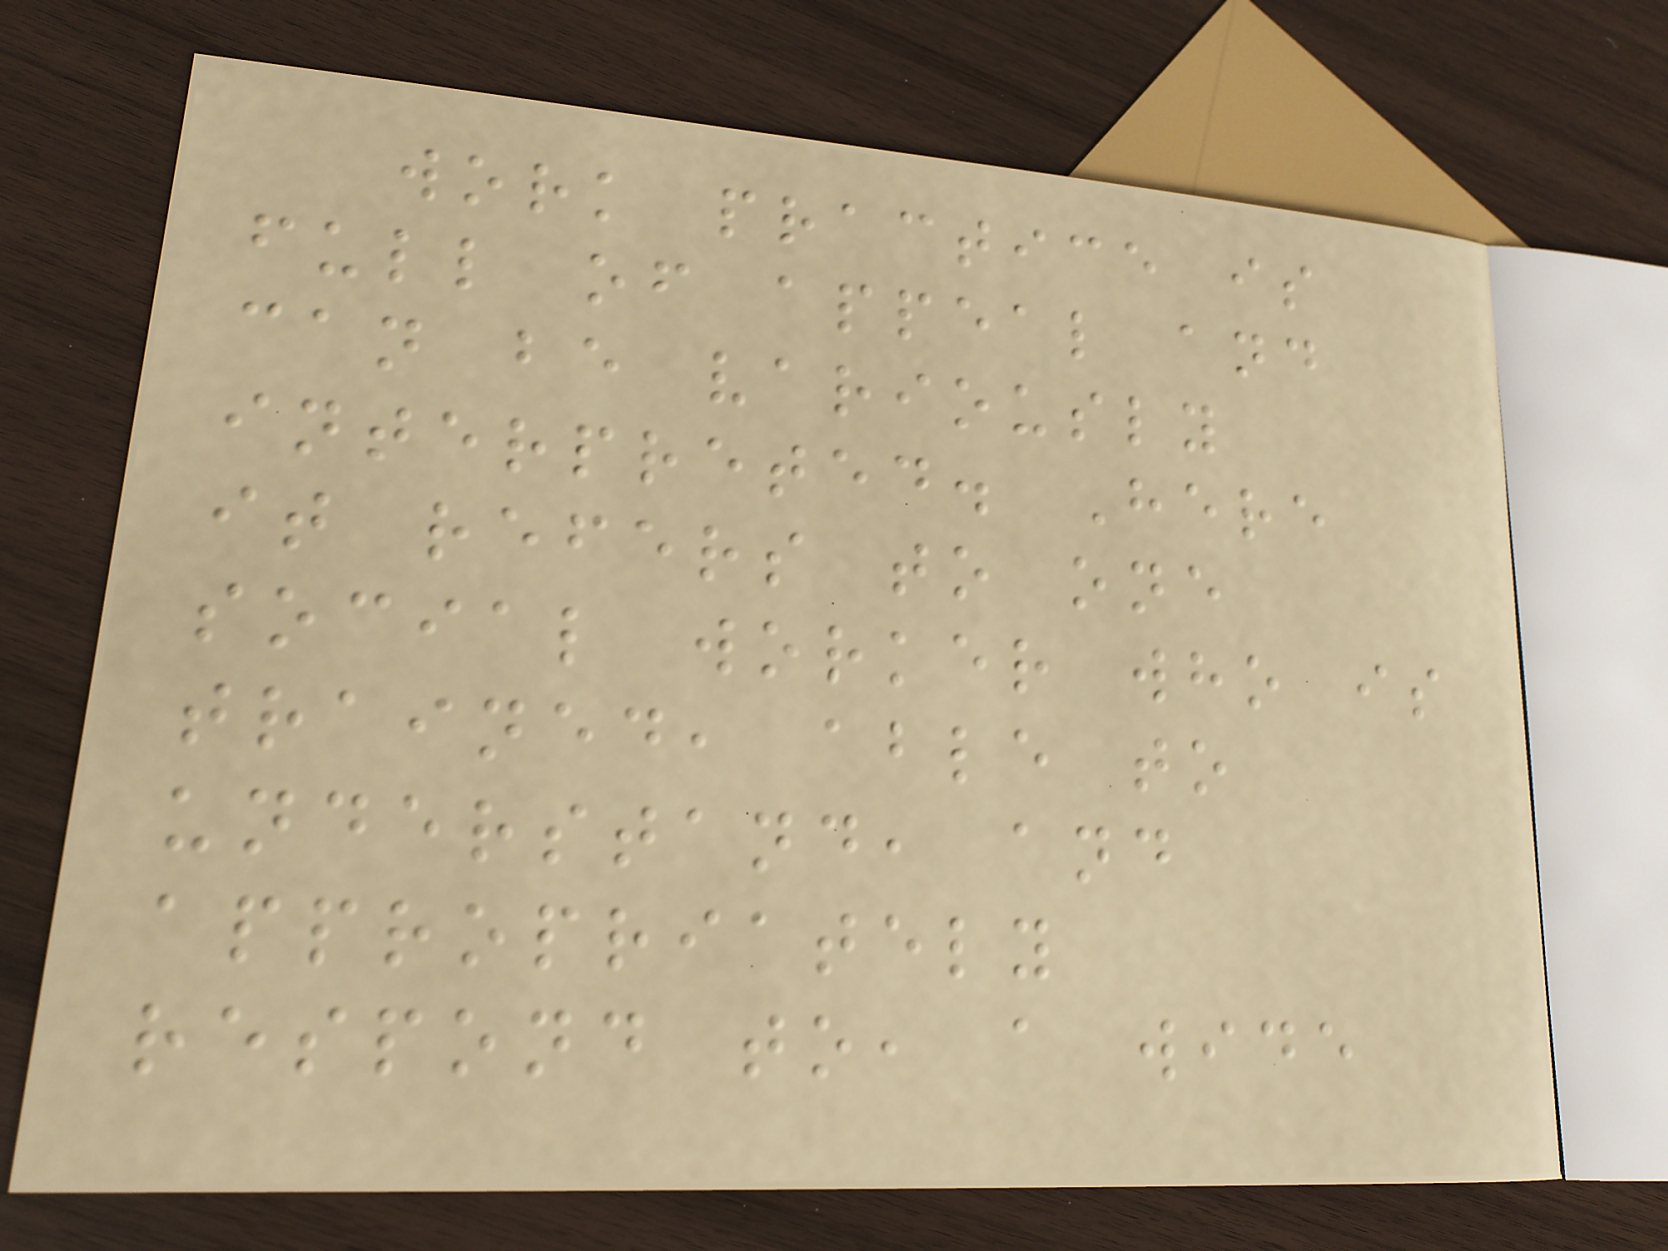work practice is
full of appeal and
can be variously
interpreted. Here
it refers to one
social worker who is
trained, able to
understand, and
appropriately
respond to, a wide
